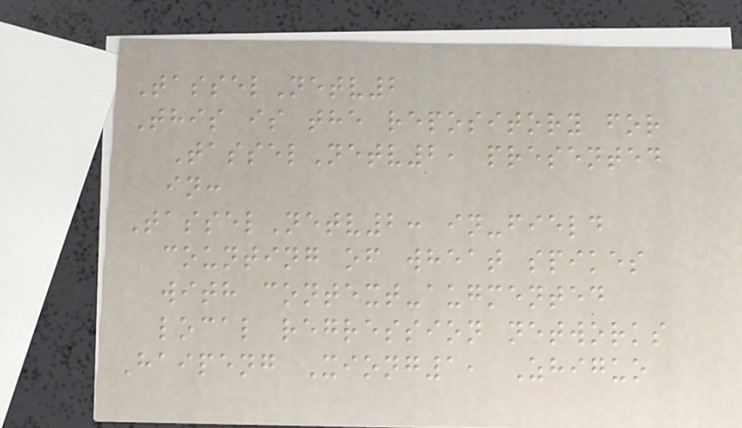TasselNetv2
This is the repository for
TasselNetv2, presented
in:
TasselNetv2: in-field
counting of wheat spikes
with context-augmented
local regression networks
Haipeng Xiong1, Zhiguo
